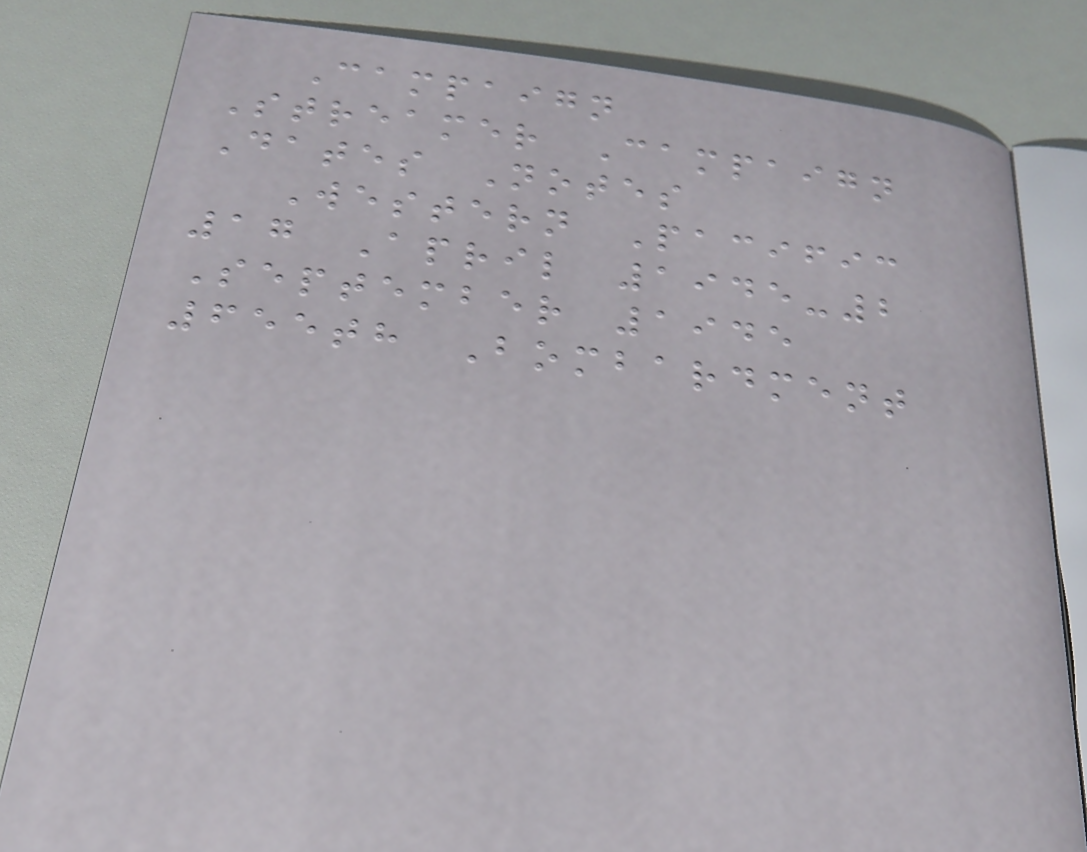Campaign
Streamer Campaign
Dates Notes
Western Pacific
17 April 1945-2
September 1945
655th Bombardment
